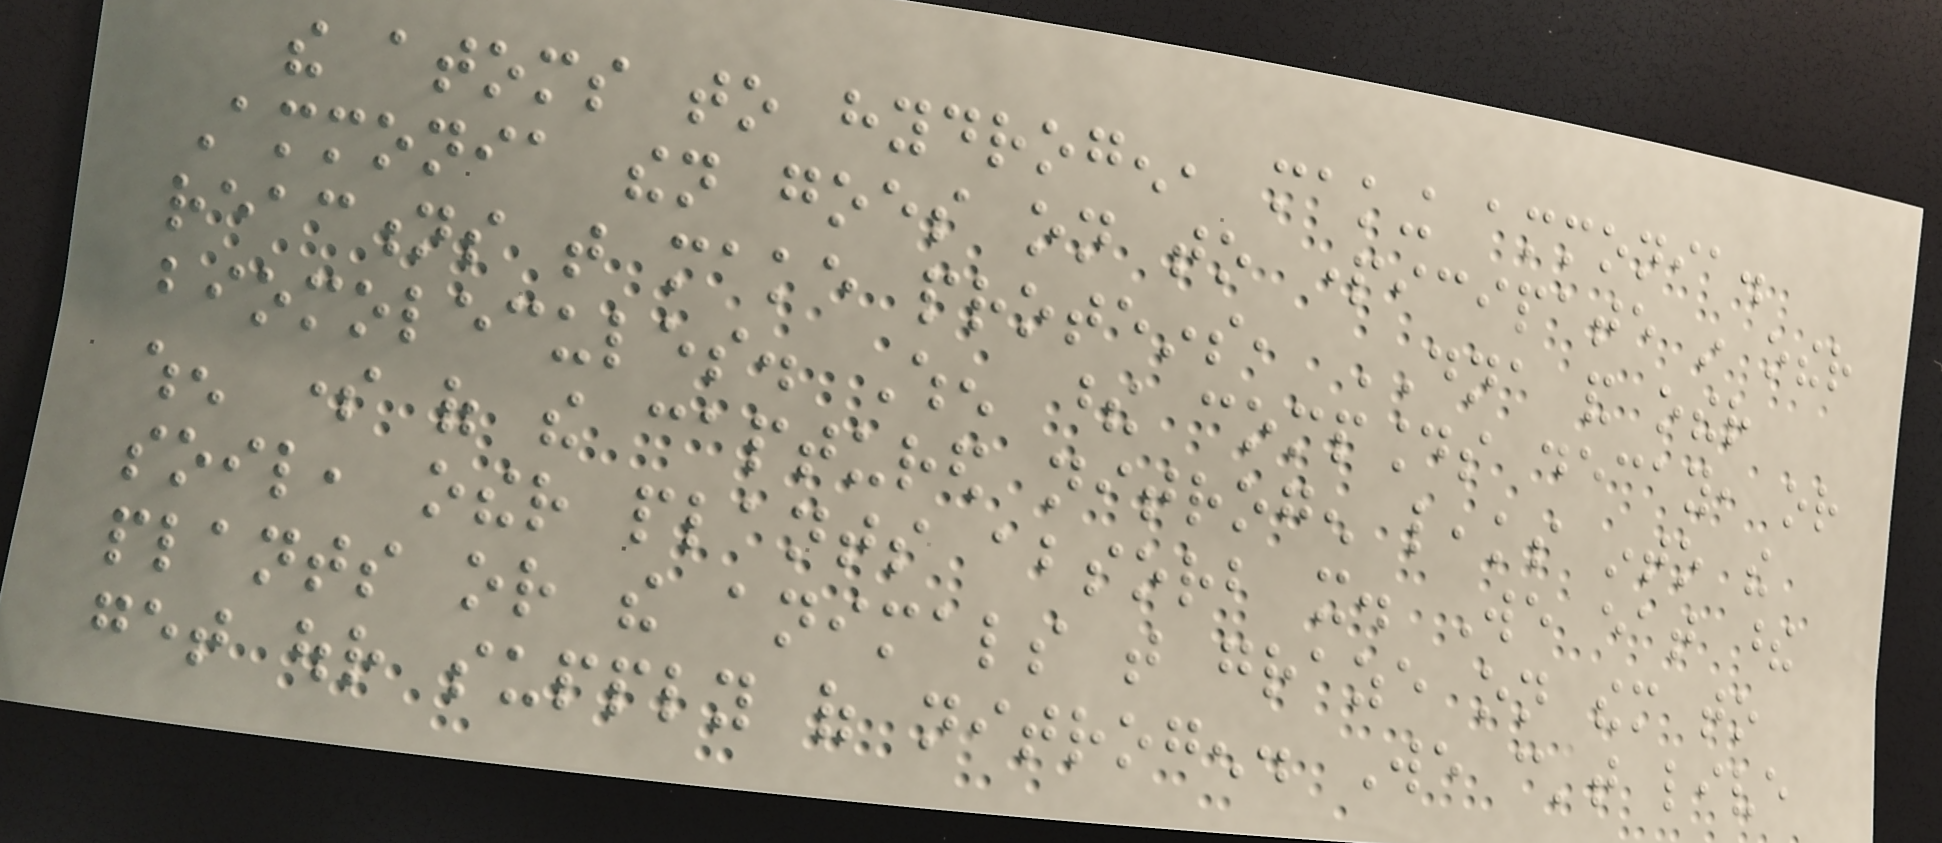the atoms to hydrogen, making ammonia.
Ammonia then goes on to participate in other
reactions that make proteins, DNA and other
biomolecules. When these compounds decay, or
when some of the captured nitrogen leaks into the
soil, other plants absorb it. We eat these
plants or the animals that graze on them to
get our supply of nitrogen. We can't live
